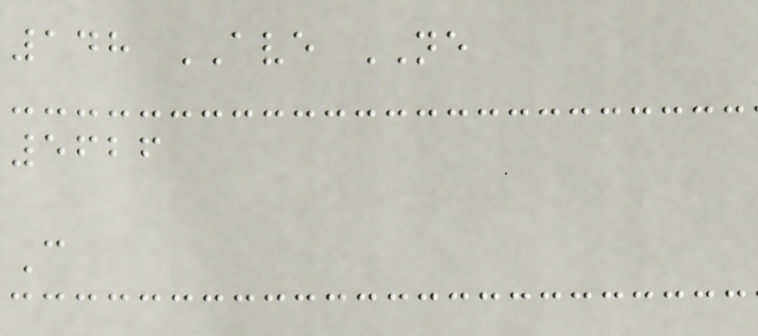148 AVE NE
5626
C
